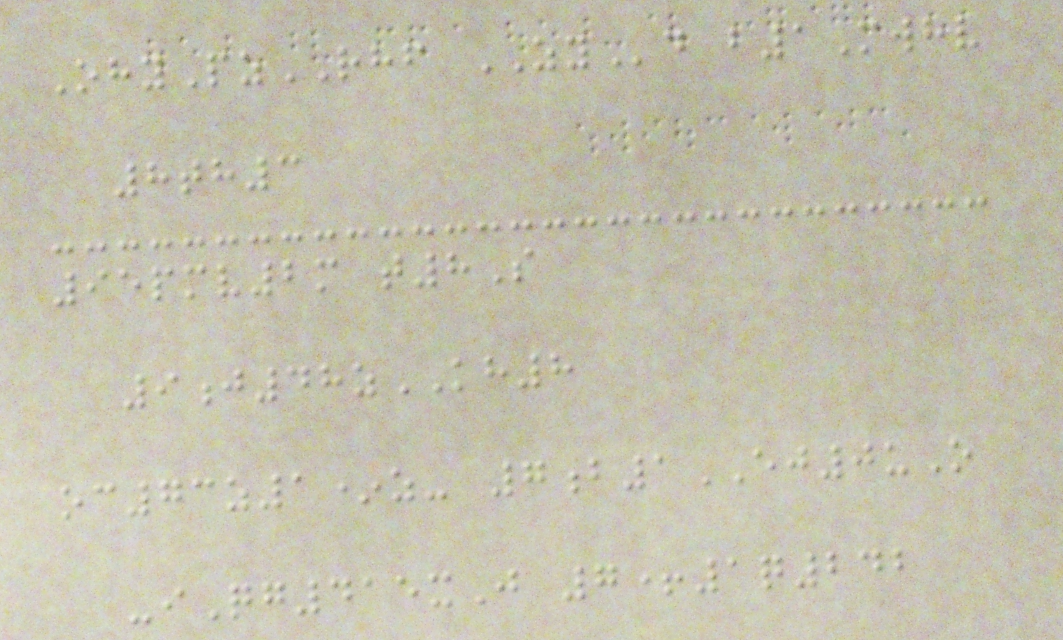OhyPzRHF ZYd b1Mwhv
8th3
95pmv2m t8S
9j48zKH8
oc73z1*z- 7b1EJ0uO
-iQg415xJ 7+1q242
